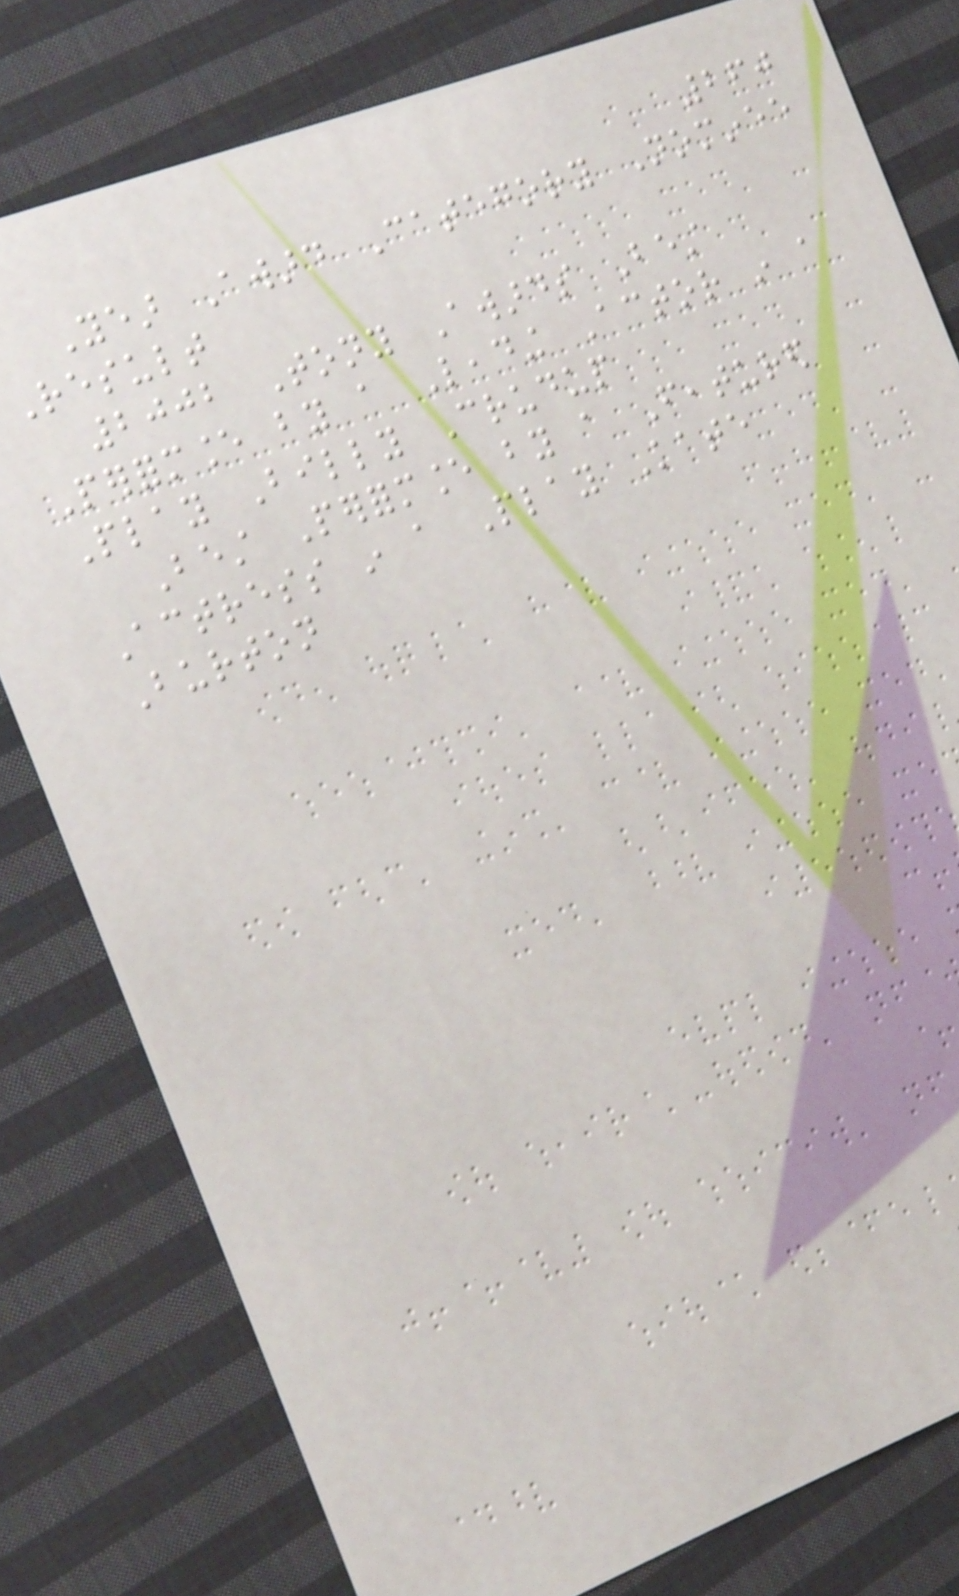260
Year Award Category Nominee
Result
2002 Tony Awards Best
Performance by a Leading Actor in a
Play Billy Crudup
Best Performance by a Featured
Actress in a Play Kate
Burton
